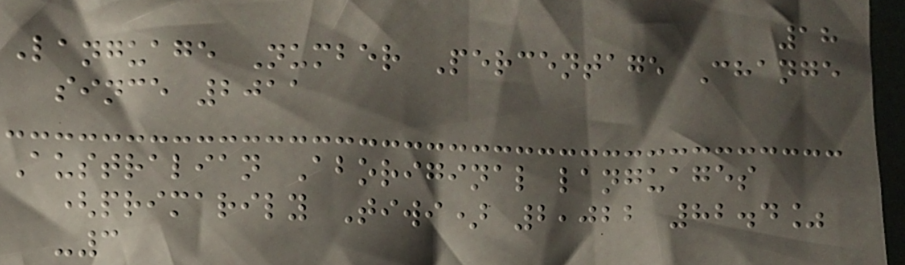18
Language Number Percentage Change
since 2011
Australian Aboriginal languages
(primarily Tiwi) 2,022 82.4%
-3
